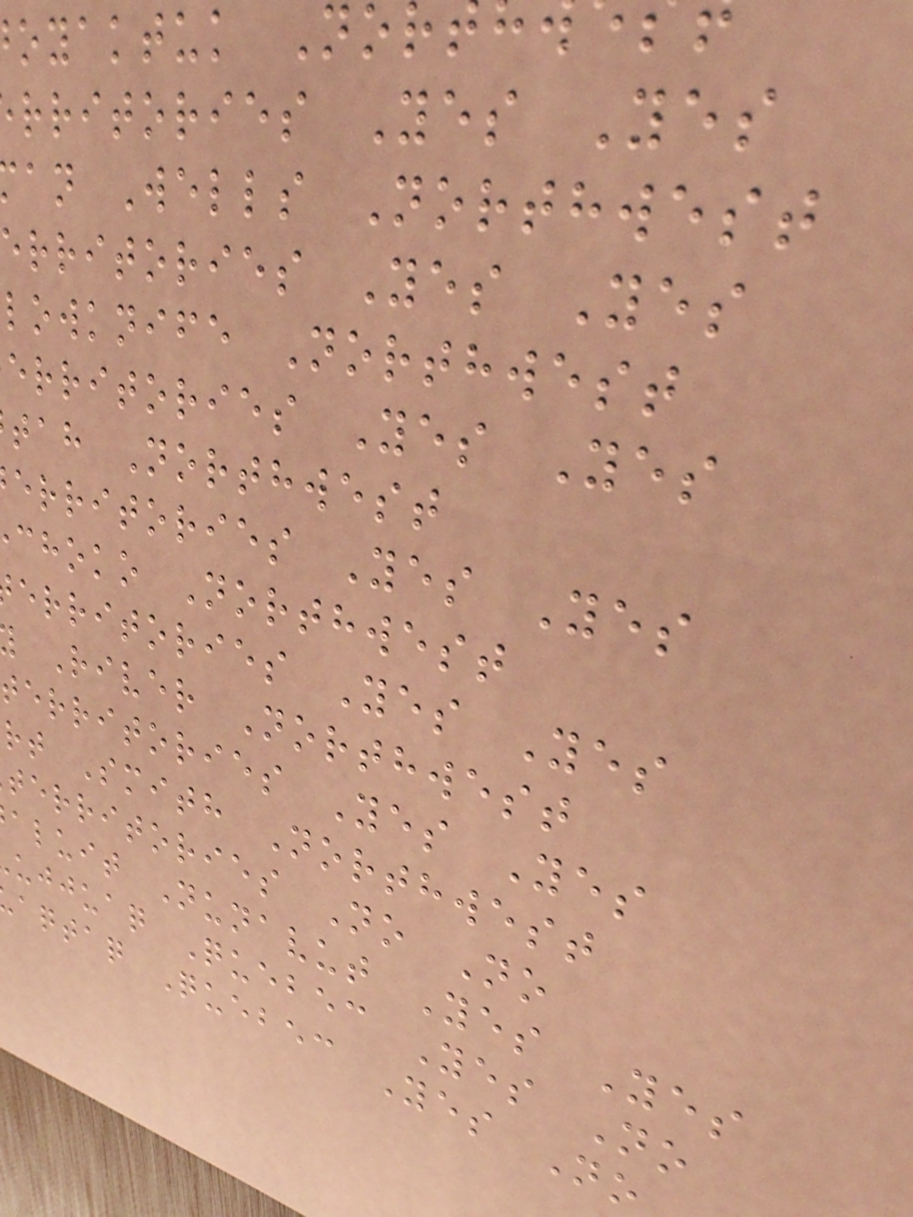oyaktuk Nor
rritories Yes Yes
an Wells Northwest
erritories Yes Yes
lowknife Northwest
erritories Yes Yes
tah Northwest
erritories Yes Yes
choko Northwest
erritories Yes Yes
River Northwest
territories Yes Yes
rt Smith Northwest
territories No No
aluit Nunavut Yes Yes
ujjuaq Quebec Yes No
aqtaq Quebec Yes No
